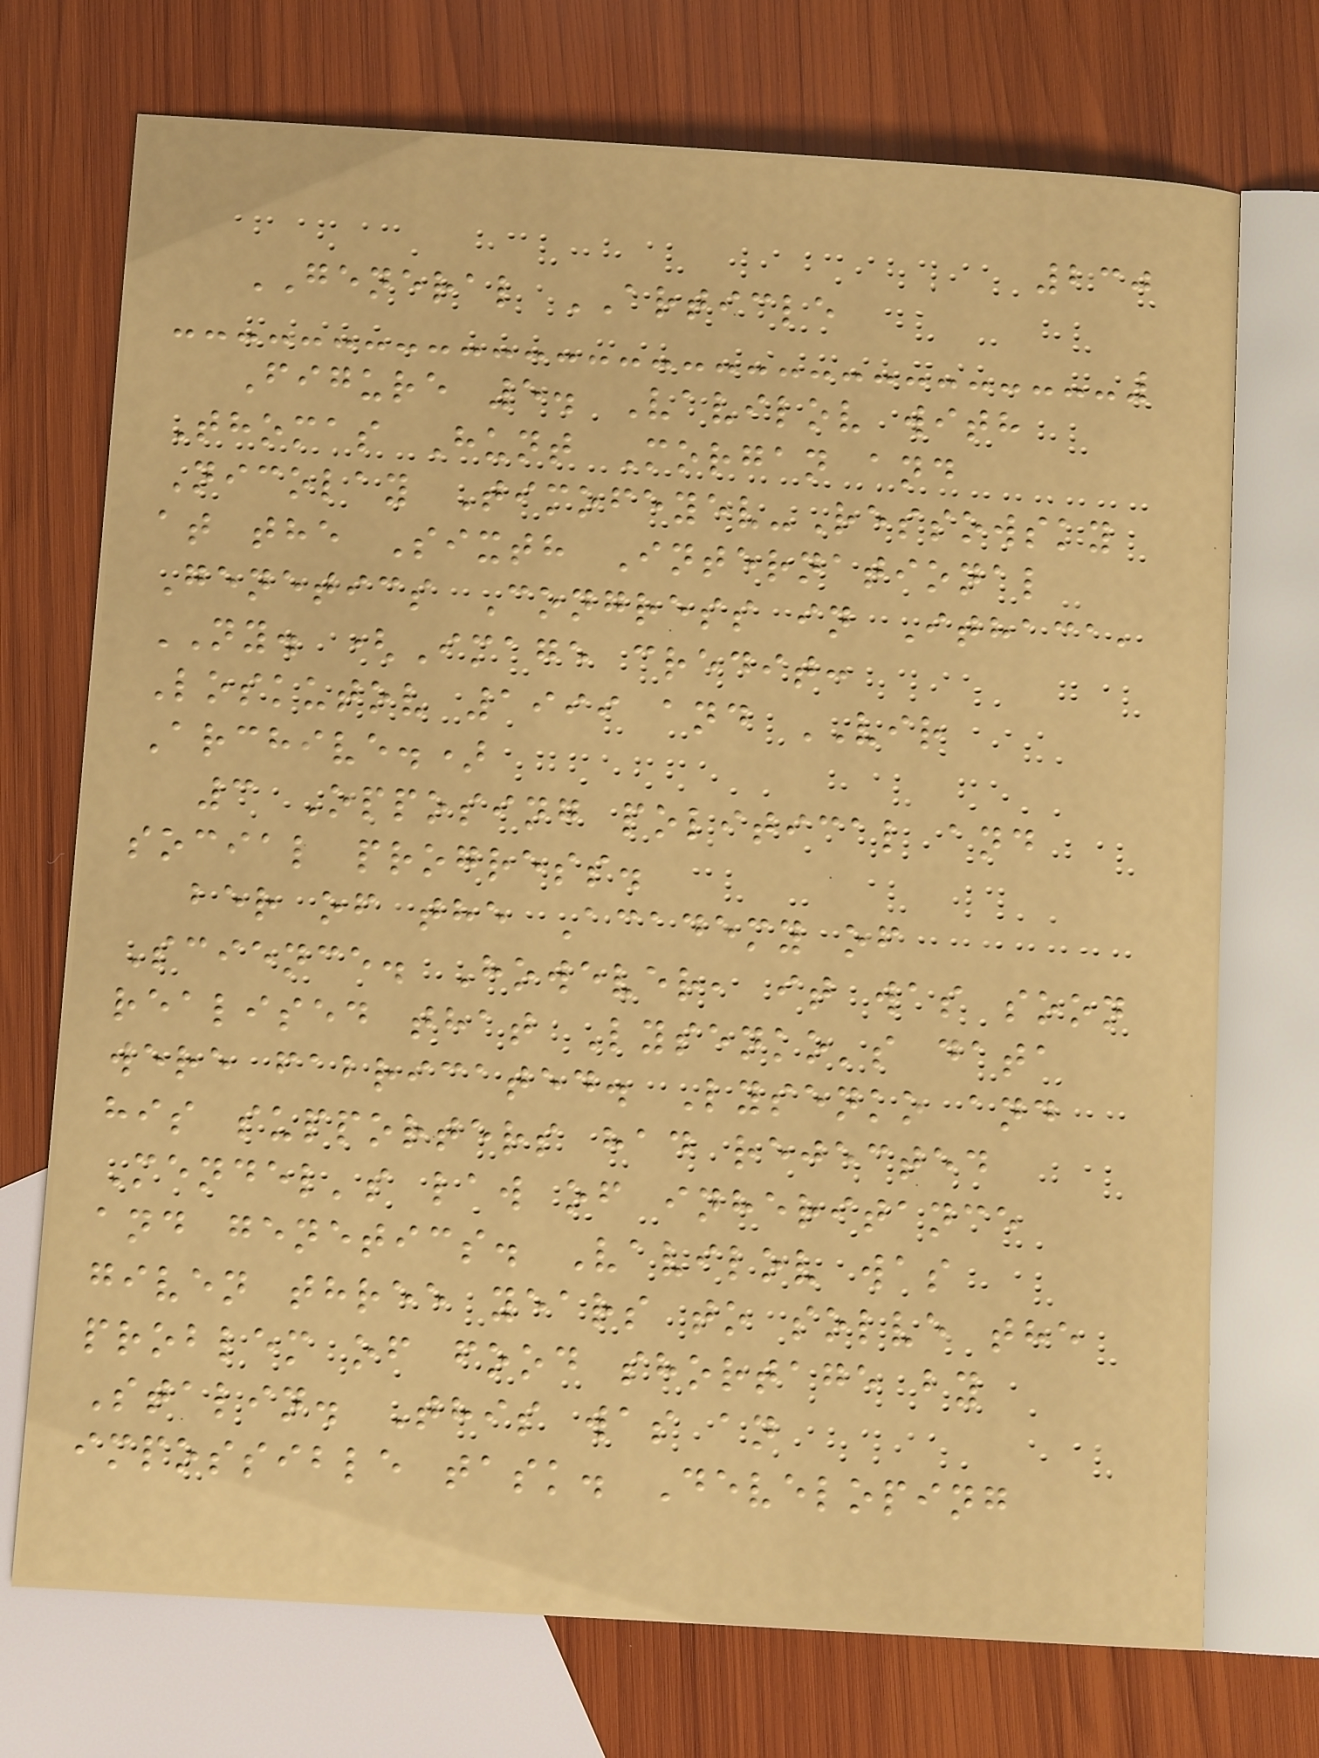230
GENERAL ARTICLE
Figure 5. Vavilov with
Thomas Hunt Morgan and
Nicolay Timofeyev-Ressowsky
at the Sixth International
Genetics Congress in Ithaca,
NY. (Image credit:
Loskutov 1999 and VIR
Archive.)
3 Opposing political and
social progress.
ber of the Academy of
Science. However, it was soon
realised that Lysenko's data
were fabricated. Lysenko and
his supporters had rejected
Mendel's law of inheritance
and genetics. Vavilov was
given three years to solve the
problem of food shortage by
Stalin. This was an
impossible task. Developing
